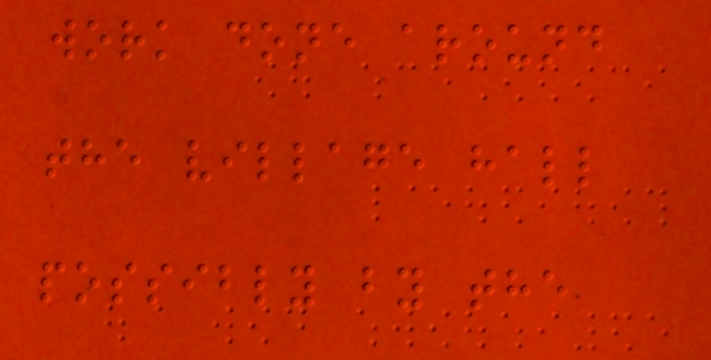work done around
the village hall
possibly by the
